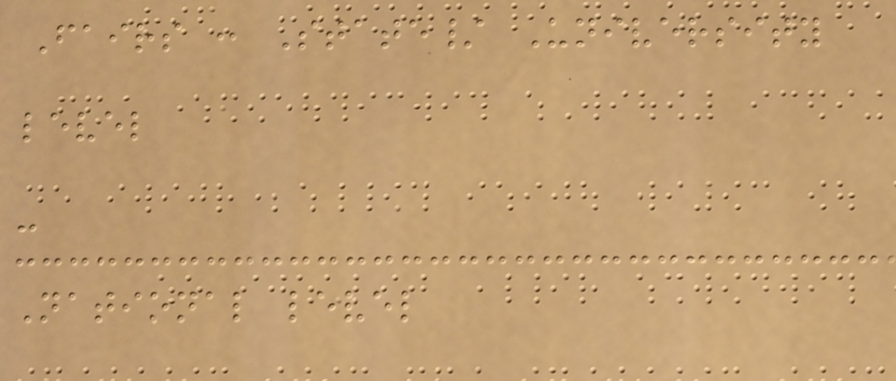Fairs : State/ University
level
-
National level
